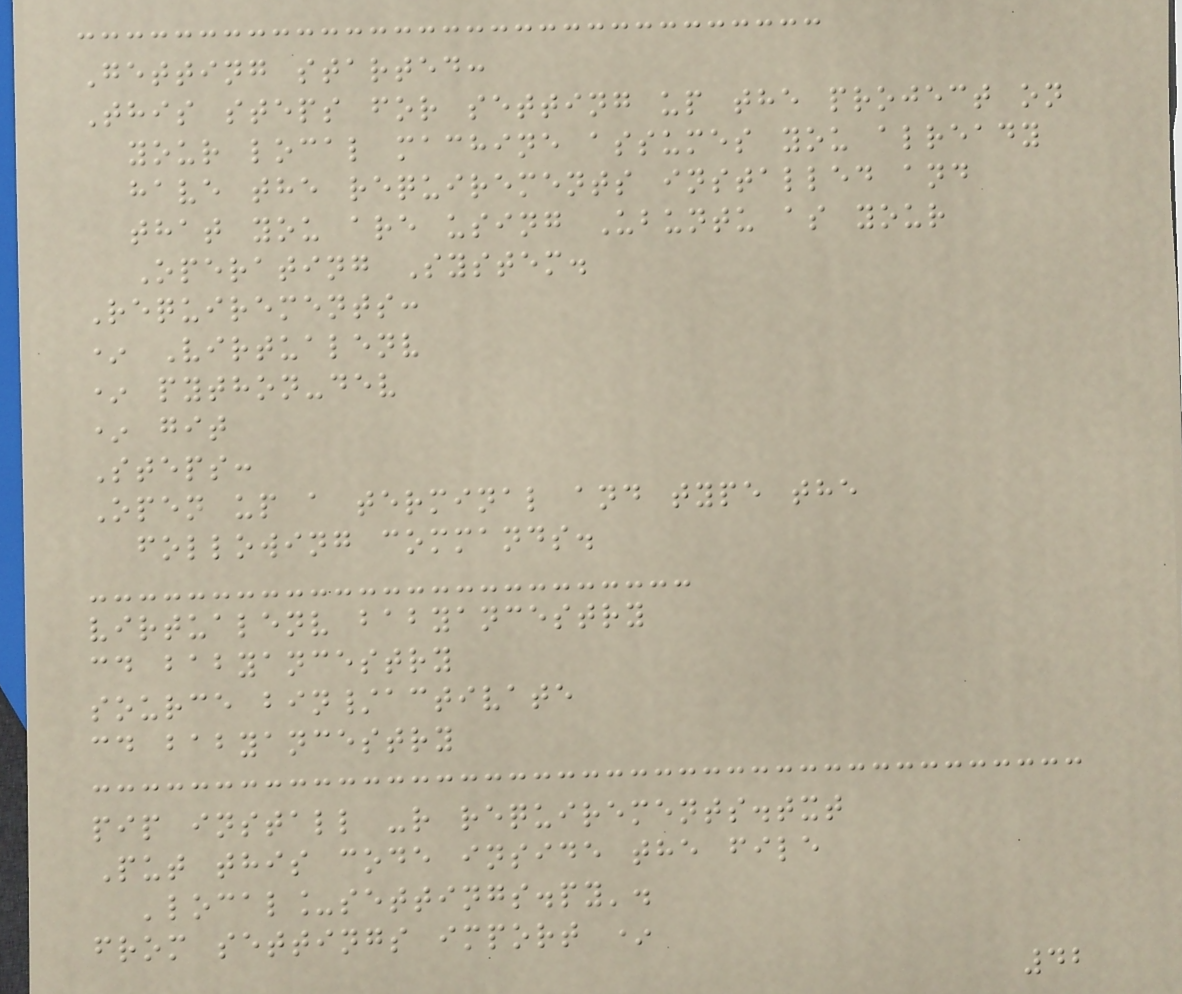Getting started:
This steps for setting up the project on
your local machine assumes you already
have the requirements installed and
that you are using Ubuntu as your
Operating System.
Requirements:
* Virtualenv
* python-dev
* git
Steps:
Open up a terminal and type the
following commands.
virtualenv babyancestry
cd babyancestry
source bin/activate
cd babyancestry
pip install -r requirements.txt
Put this code inside the file
'local_settings.py'.
from settings import *
42
